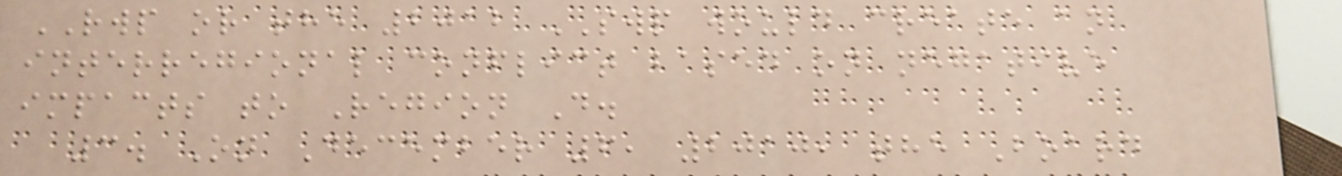RWP or the 2012 SWP would create an
interregional conflict based on negative
impacts to Region D.
3. On December 6, 2010, the Board
